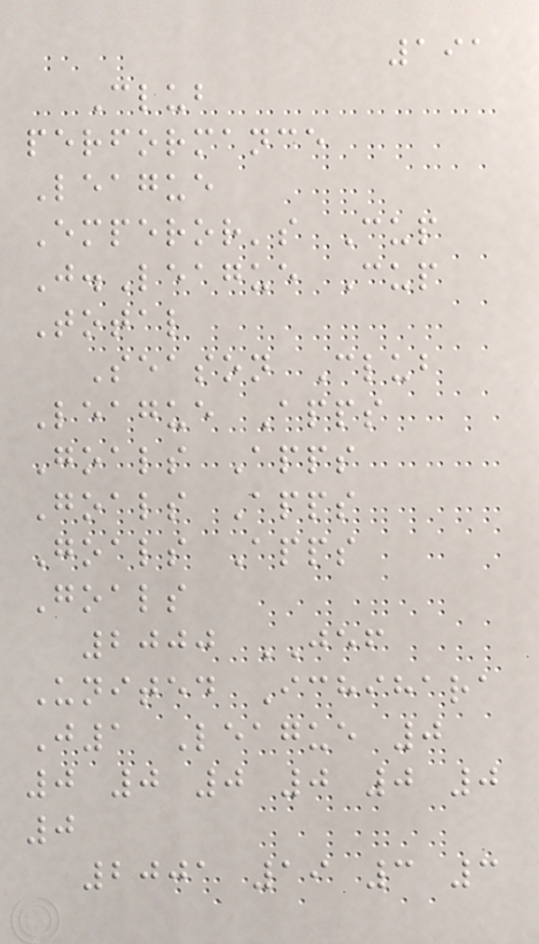191
Club
performance
League
Emperor's Cup
J.League Cup
Total
Season Club
League Apps
Goals Apps
Goals Apps
Goals Apps
Goals
2000 JEF
United Ichihara
J1 League 0
0 0 0 0 0 0
0
2001 19 3 3
